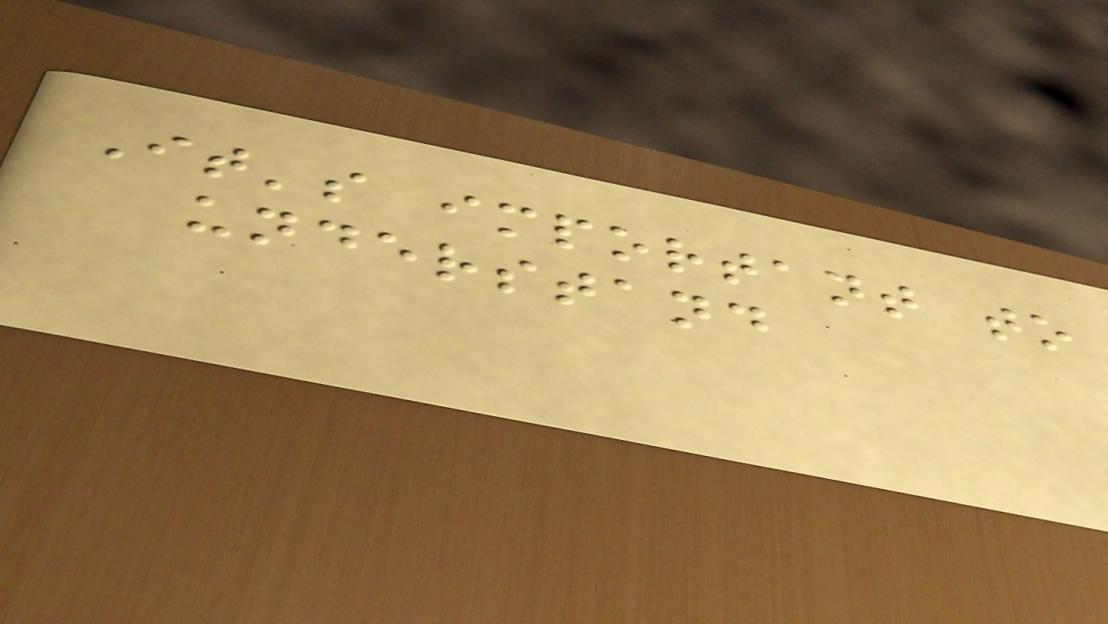It's important to
understand
